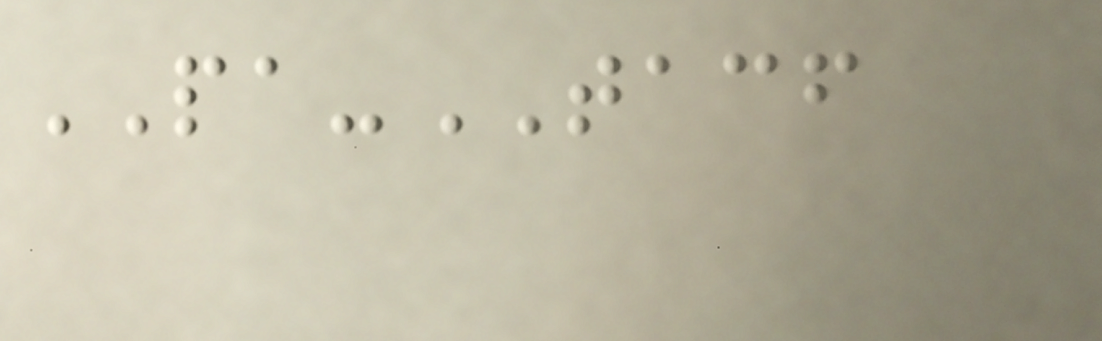PA-TACF
